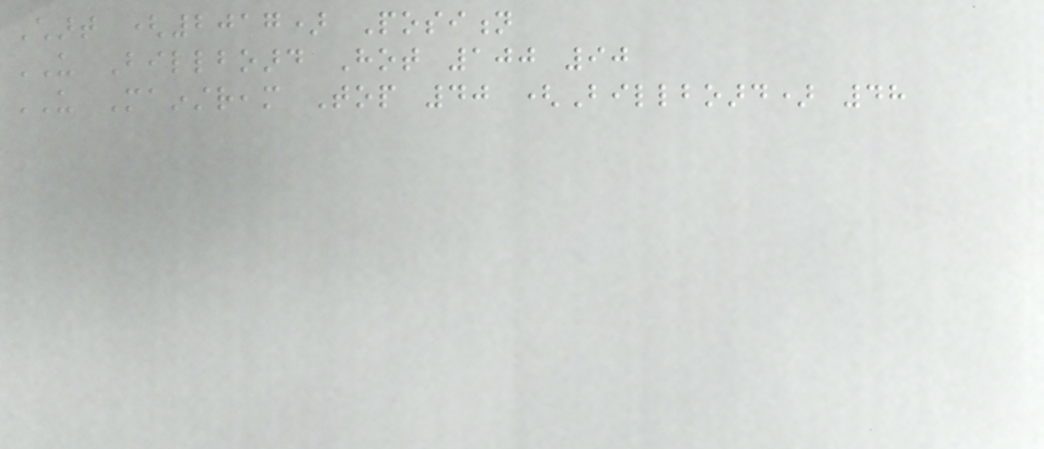Chart (2017) Position
US Billboard Hot 100 90
US Mainstream Top 40 (Billboard) 48
